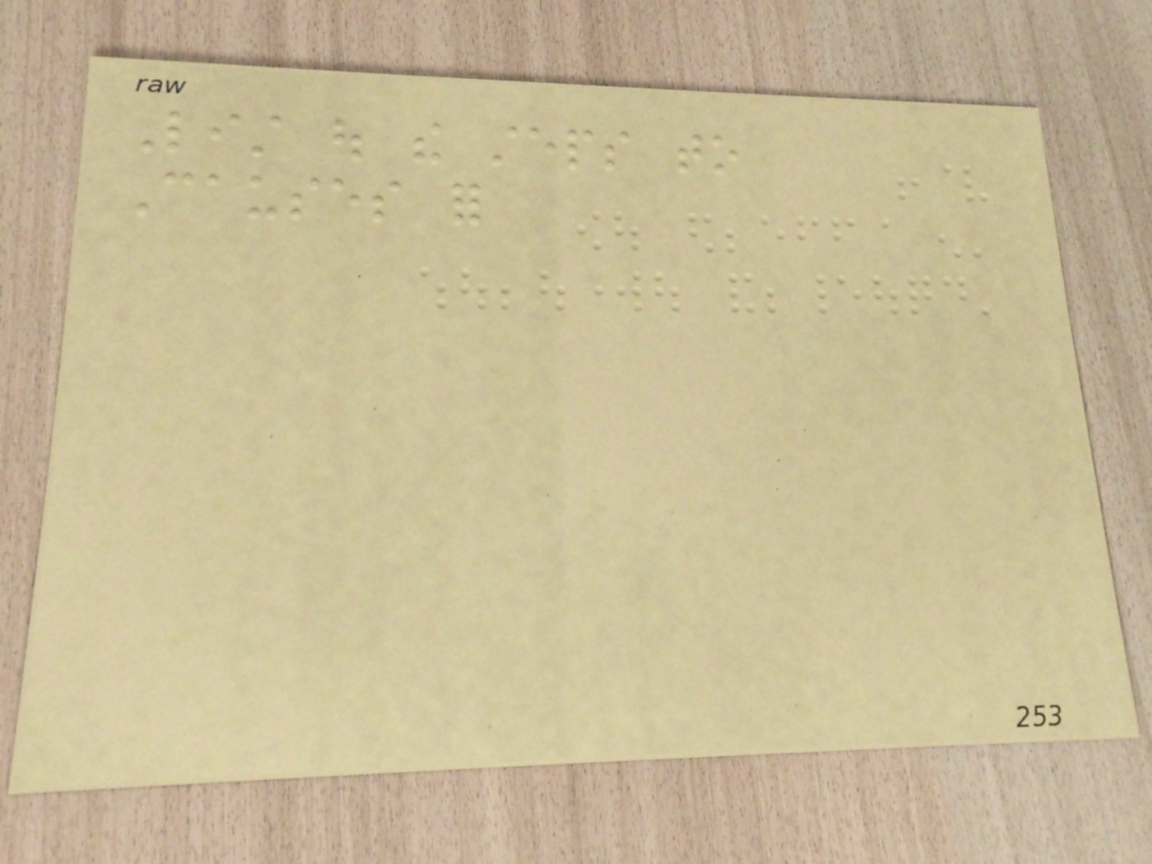List out the steps to
Causes for
